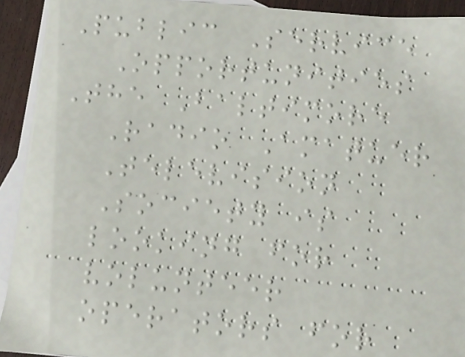Public Service
Opportunities
The Baltimore
Radio Amatuer
Television
Society is
looking for
volunteer
operators for
